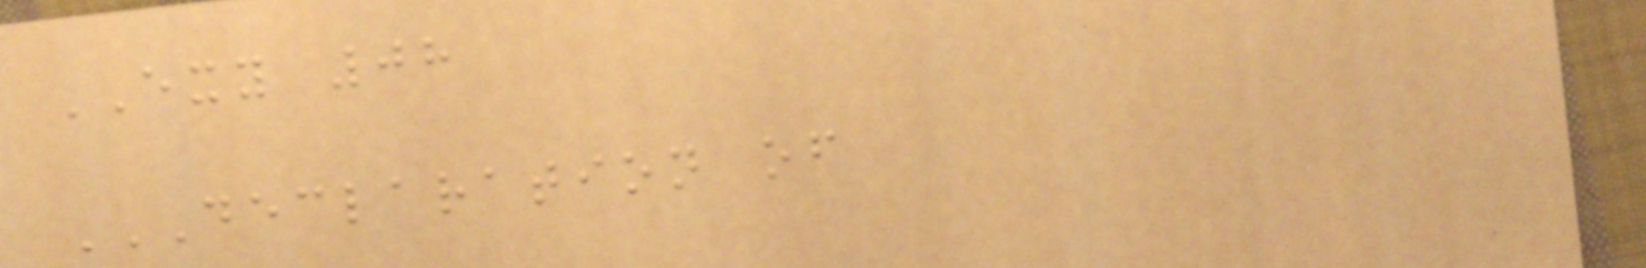EXY 08
DECLARATION OF
